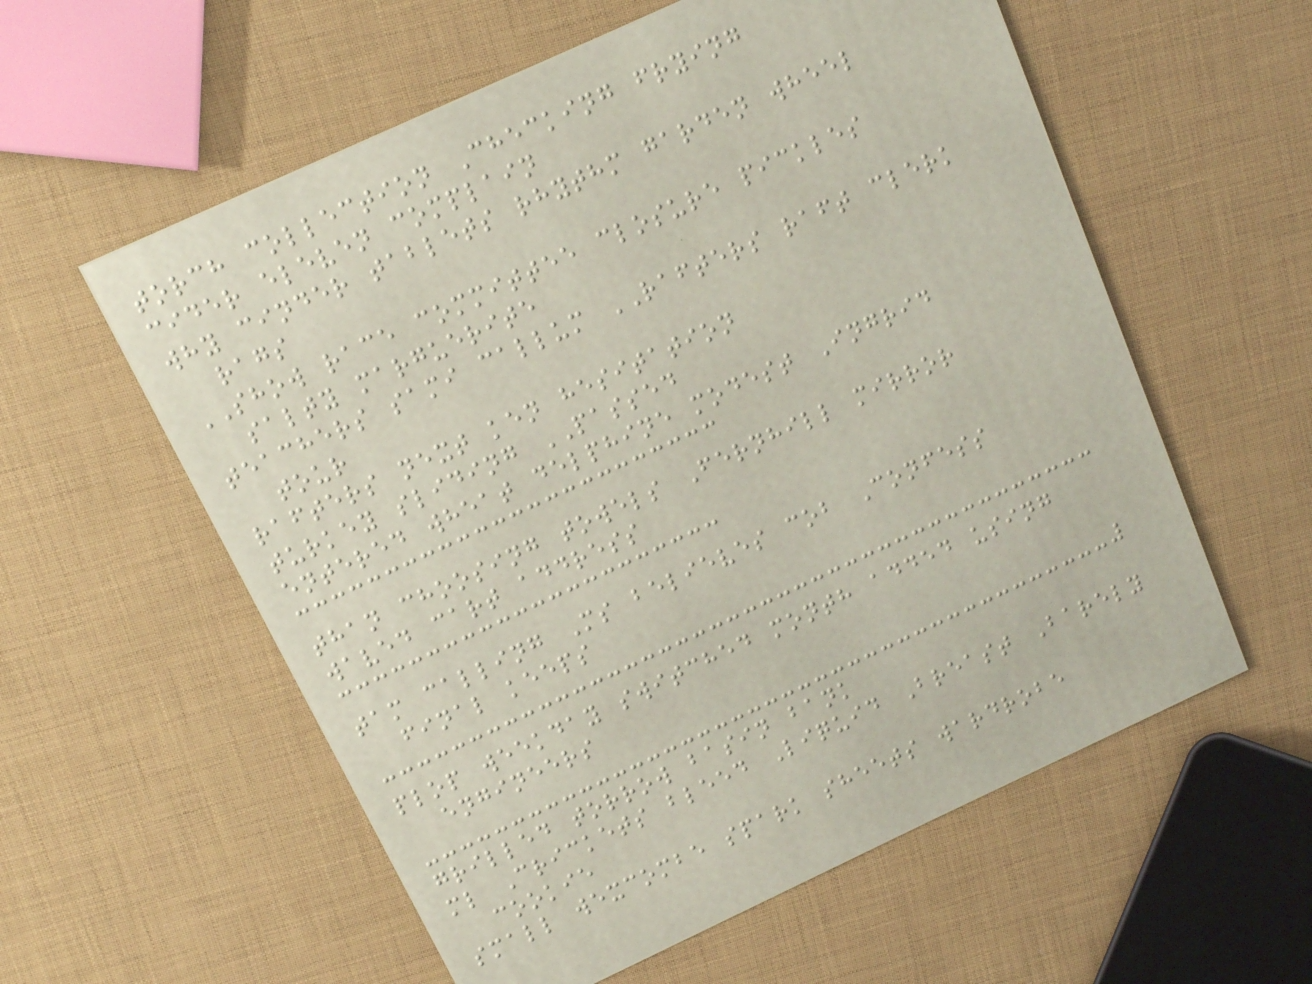torch collection Checking frying
cider eleven complain
why cinder tablets rhythm garden wheel
rags
SHOW race committee closure pickles
salty marguerite
teachers sami callum RAFTERS raft clerk
tour
rafters next ken hesitation
turkey sliding PASSED
entered wheat delphine modest Ingrid
than choosing towels Fernhill mirror
waved cart address
tam calling Ms believes cob Confess
final keeps
plop weekday switched month added using
engineers
grilled torrow basin bank
ml Crickets bleed Liquid Breast Barely
cookie
small wexcombe spark sheets wardrobe
